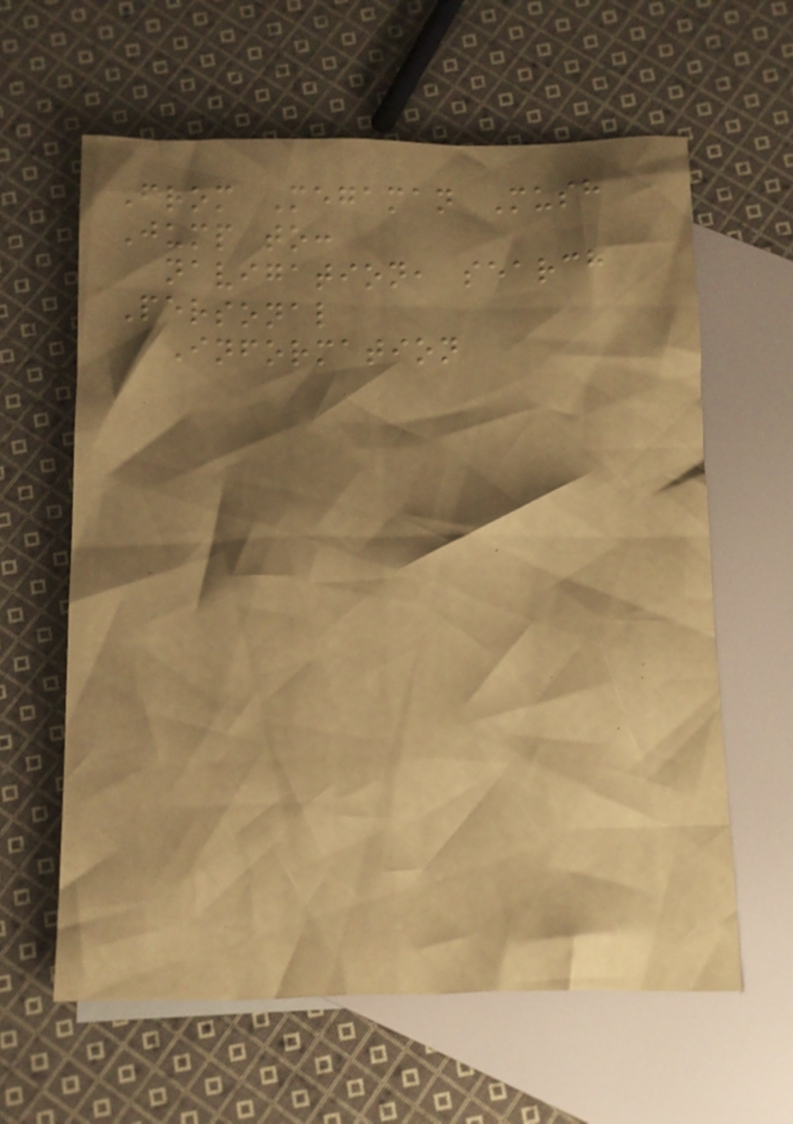From Megaman Mush
Jump to:
navigation, search
Personal
Information
